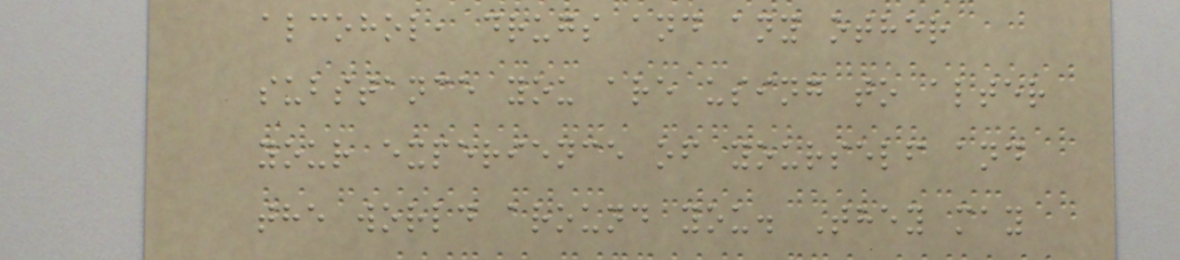alcohol, drugs and any other
substance you are using to alter
your experience of yourself and
the world around you. They may
